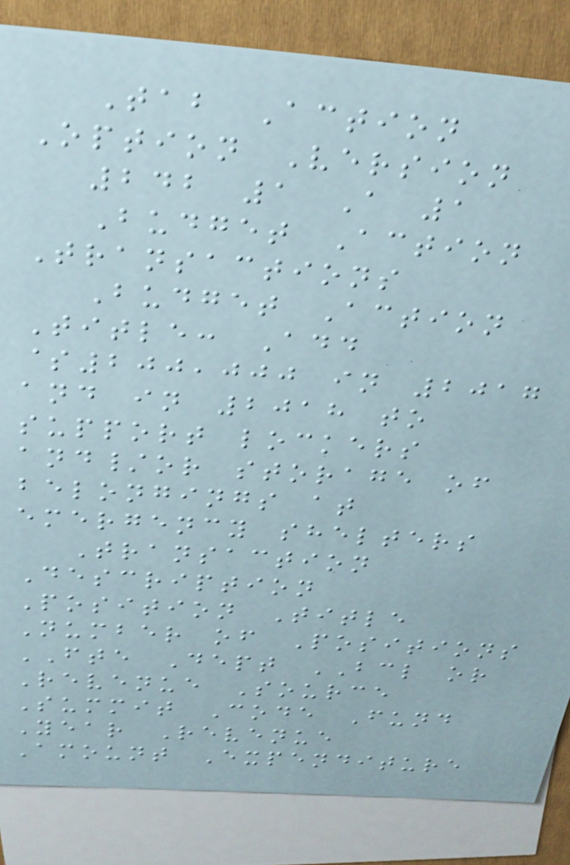Tab Action
Option Version
242 1 A 1
Budget Action
Transactions
Budget Action
Title: Add
$200,000 in 2017
and in 2018 to
support lockers
and/or storage of
belongings at
emergency shelters
Transaction
Description
Position Title
Number of Positions
FTE Dept BCL or
Revenue Source
Summit Code Fund
Year Revenue
Amount Expenditure
